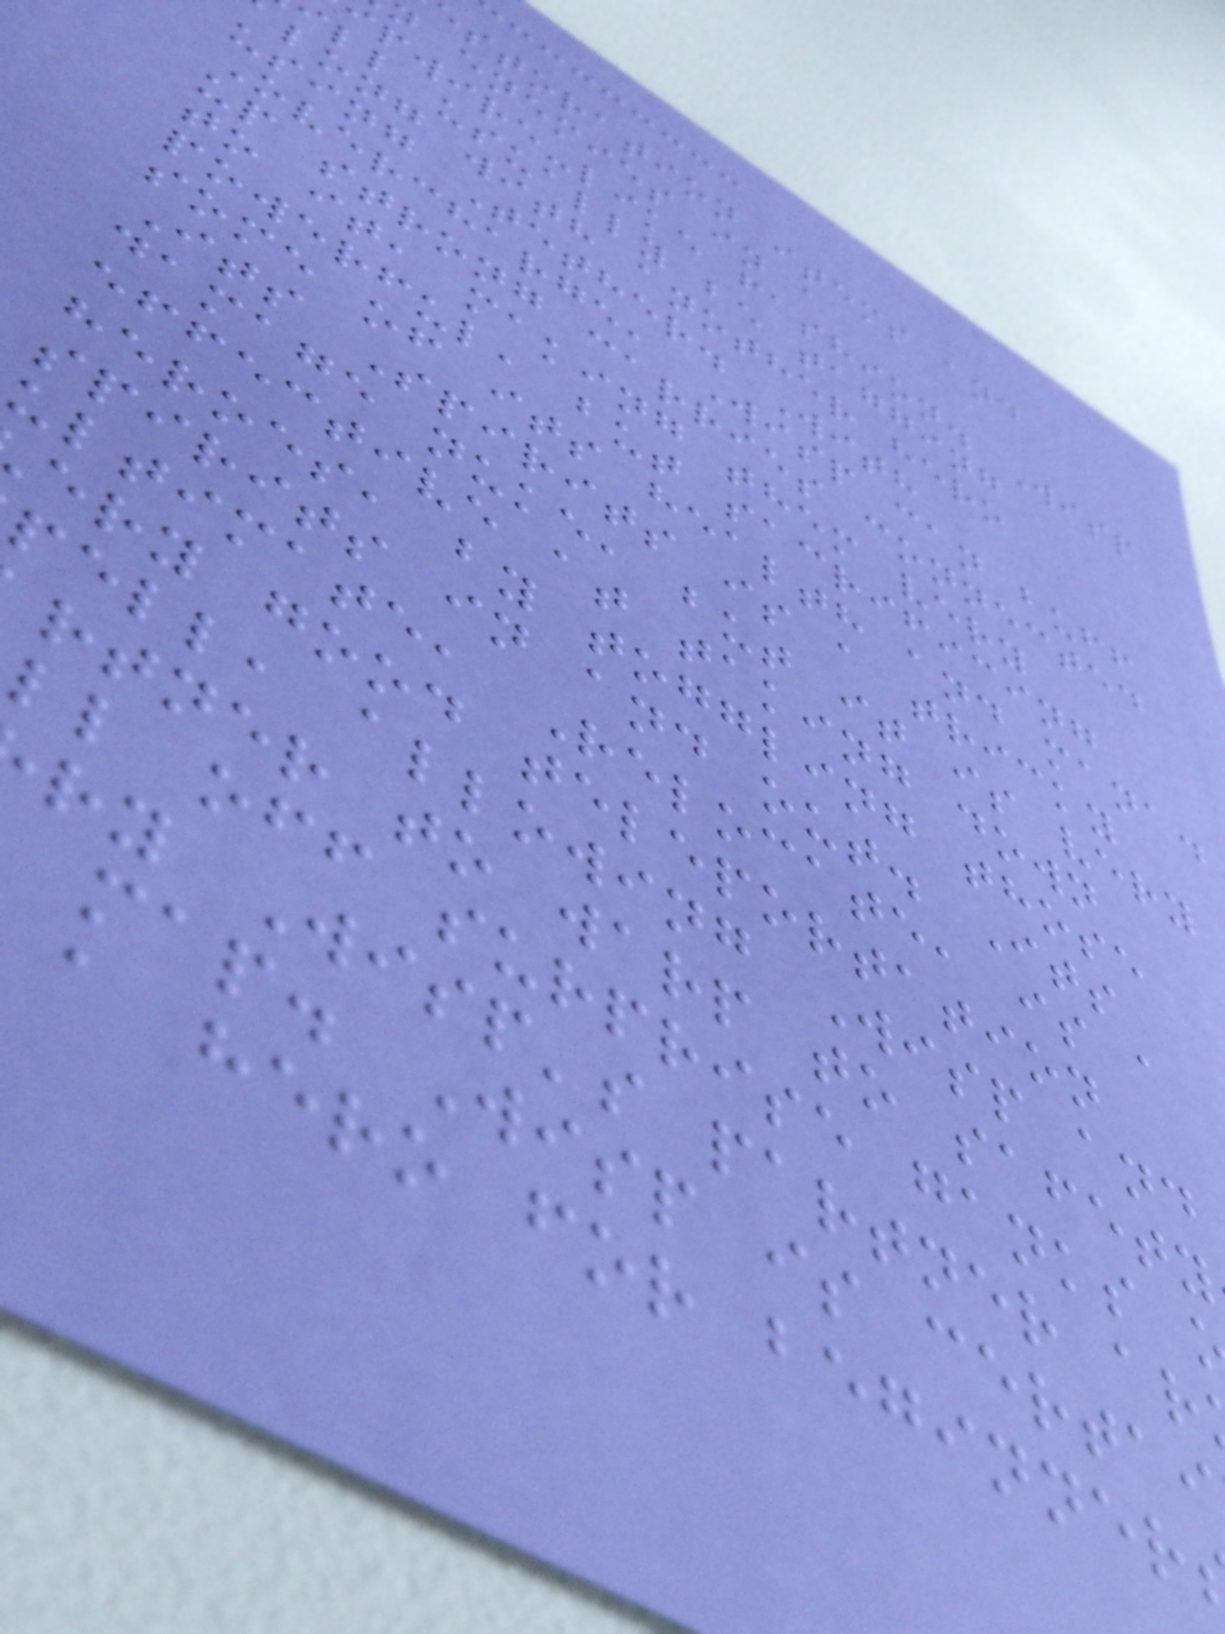storation items and
enemies in a
pwire-like fashion. Wisp
ll usually be tagging
long with another hero
using Tether. With
Overcharge, Wisp can buff
up strong carries connected
to it, making them very
powerful, but sacrificing
some of its health and mana.
Its Spirits is a tricky
damage nuke, but it is very
effective at taking down
heroes, by toggling those
spirits in and out. Its
ultimate, Relocate, is a
ery good teleportation
pell, allowing Wisp and
rtner to warp to safety
ll off surprise ganks
ry Wisp's partner ar
map. Wisp is certai
a hero for beginner
